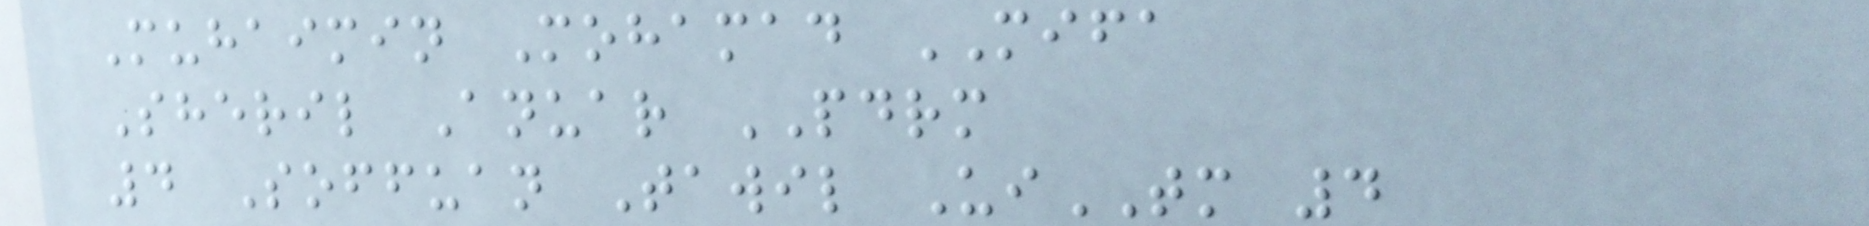Muhaimin Mohamad MIFA
Sheril Anuar PDRM
4 Soffuan Tawil UiTM 4
